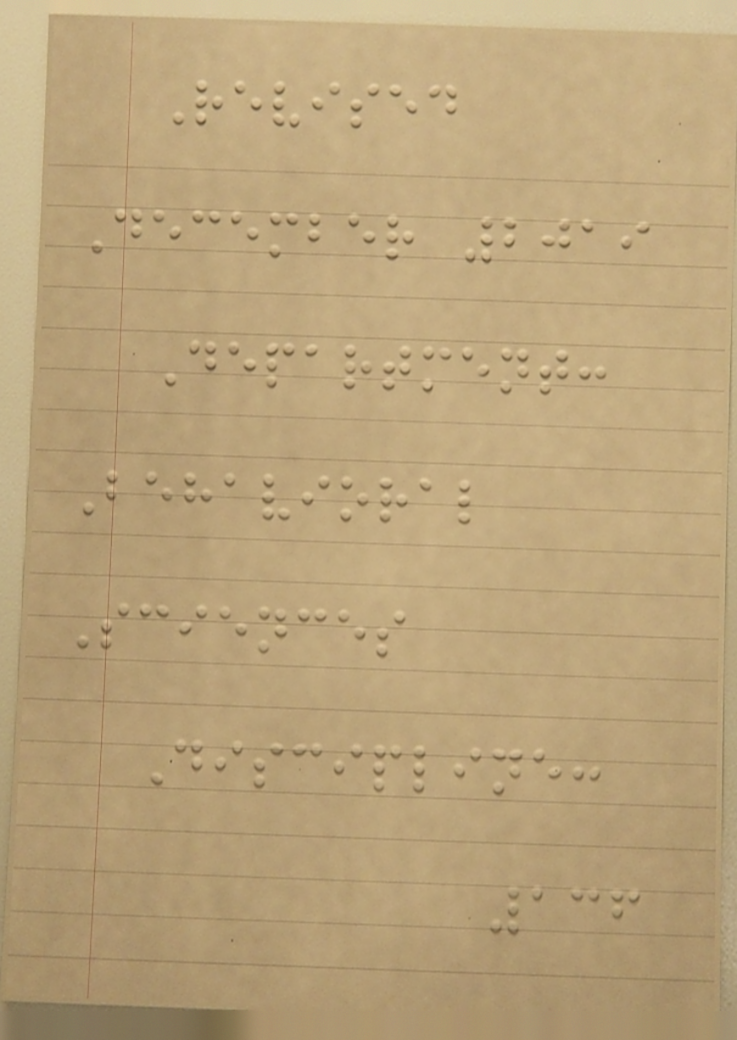Revised
December 2019
Department:
Behavioral
Sciences
Discipline:
136
